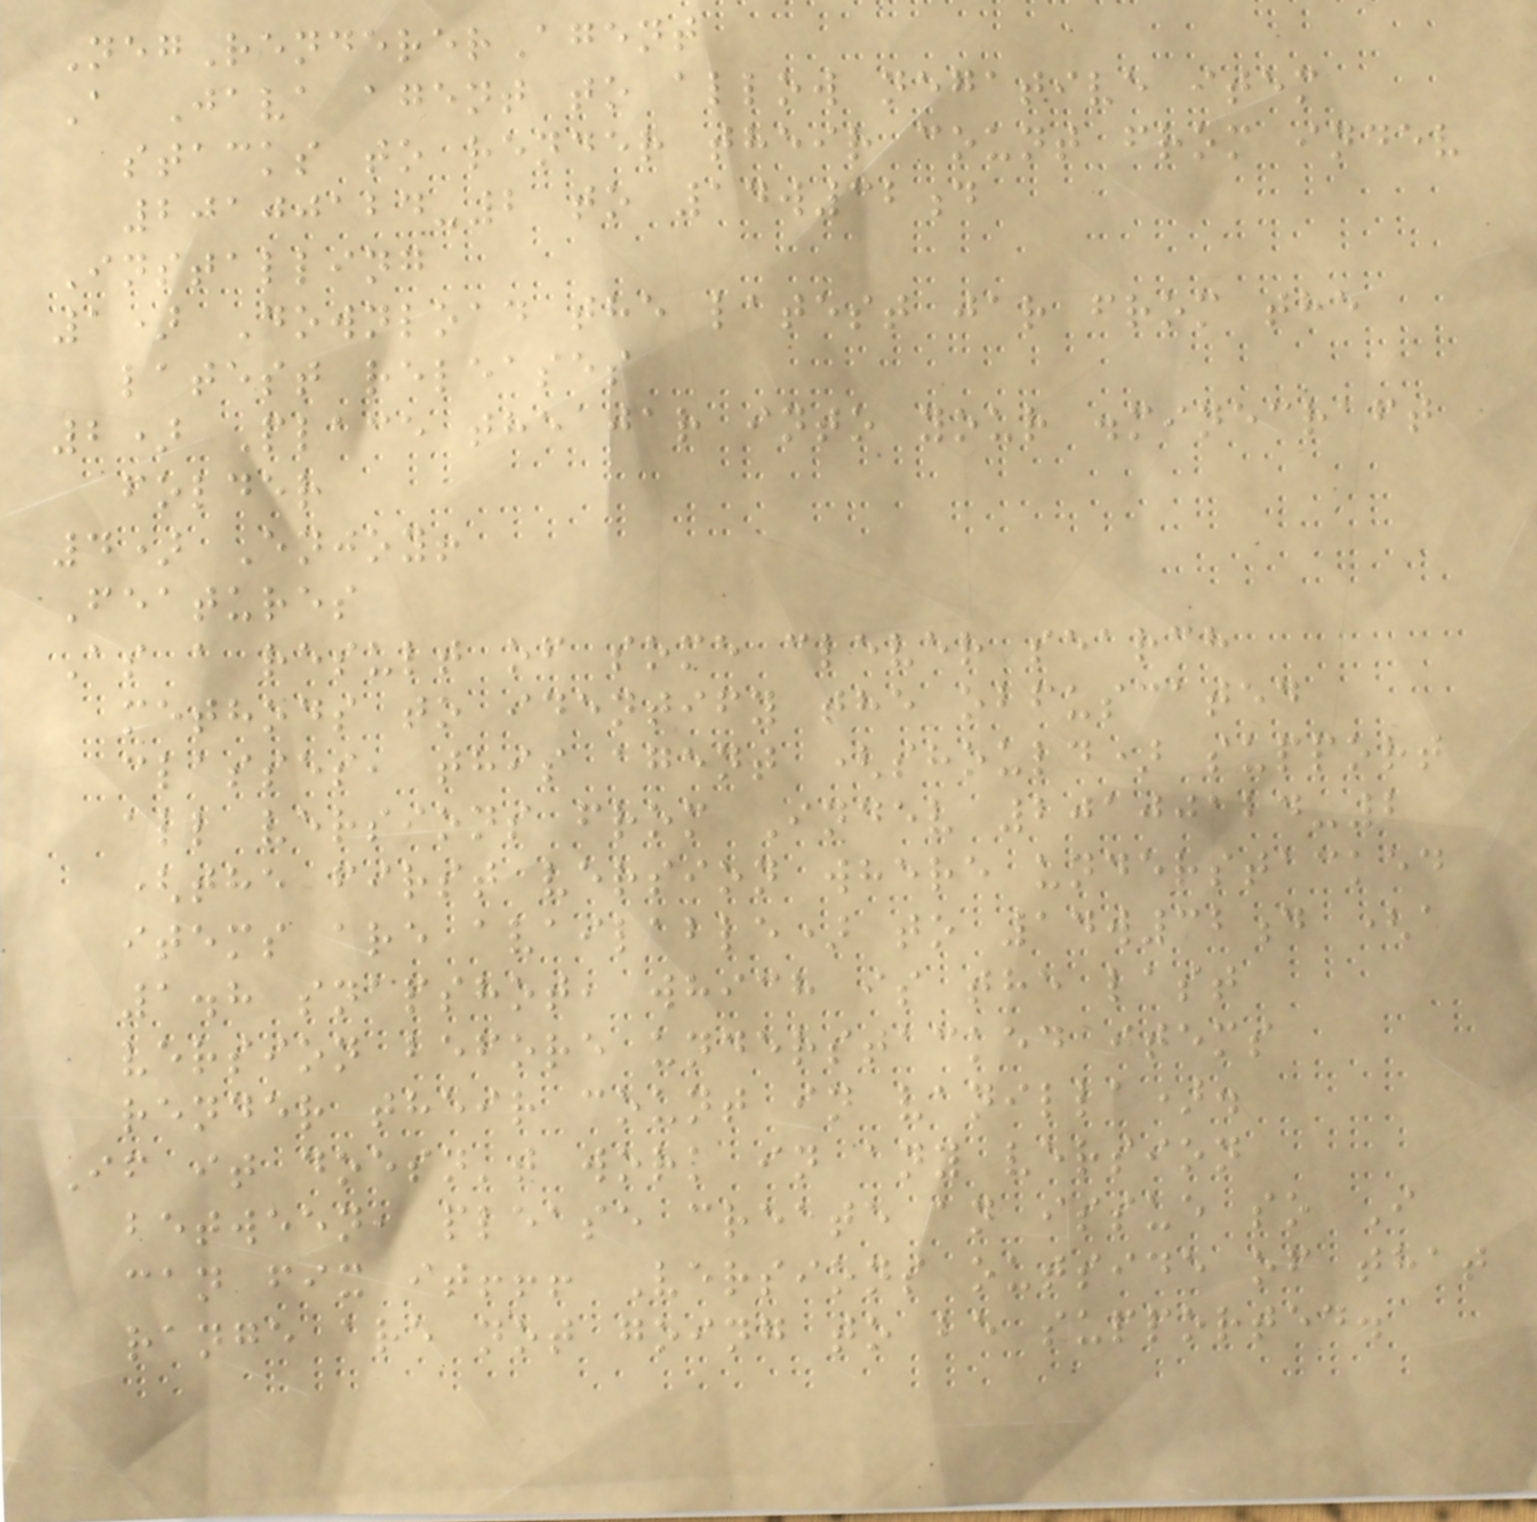NegRendererAgent
A Java agent to allow negative item
stacks to render their count from indev
20100124-2 to 14w32d
Installing
1) Download the latest jar from the
latest releases
2) Place the jar into your .minecraft
folder
4) Enjoy!
Features
As a result of some clever search
methods to identify the obfuscated
classes, this agent (should) support
all versions from Indev 20100124-2
(the first version where understacked
items are available) to 14w32d (a
1.8 snapshot, which is the last
version before understacked items
render their count in vanilla).
If it doesn't work in any version
between, please create an issue so I
can fix it!!! Versions outside of that
range are not going to be supported.
